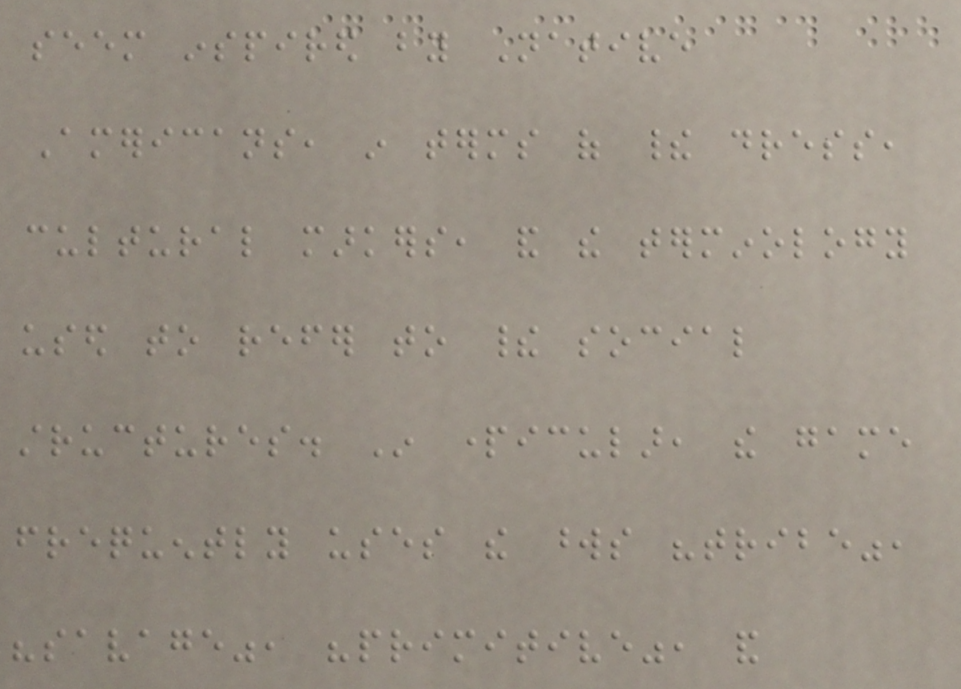seem inspired by Native
Americans, in terms of their dress,
cultural markers, and the terminology
used to refer to their social
structures. In particular, the game
frequently uses the words "tribe",
"savage", "primitive", and
